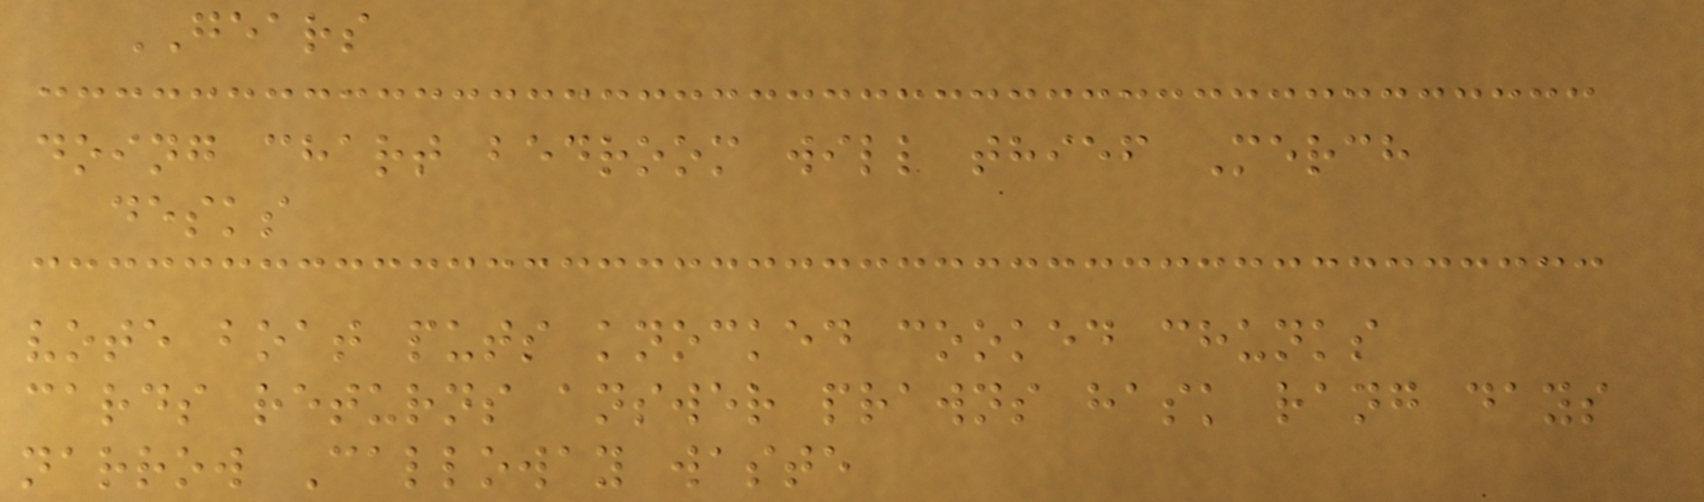GEARS
doing chart bedroom will thief Merch
desks
vote boat puts knocked cooked chunks
cards returns answer prawns hask rang days
narrow Calloway waste
